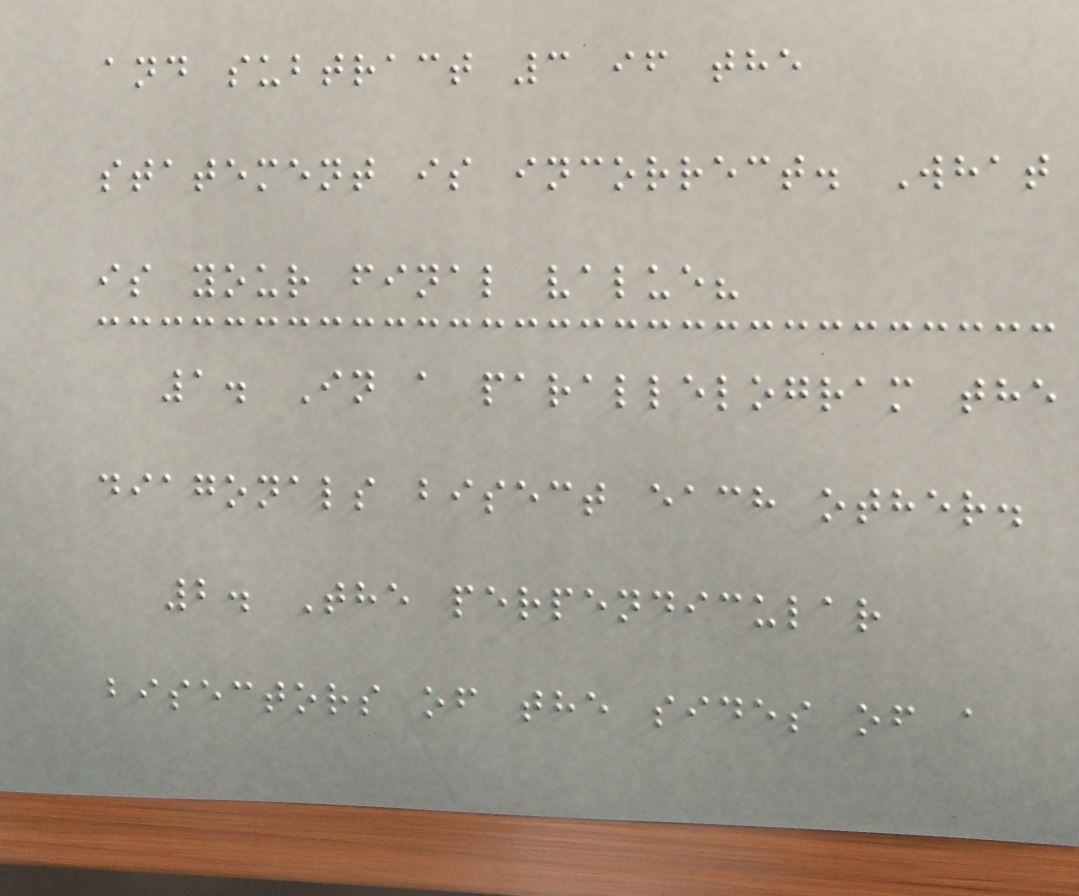and subtract 3 if the
statement is incorrect. What
is your final value?
1. In a parallelogram the
diagonals bisect each other.
2. The perpendicular
bisectors of the sides of a
